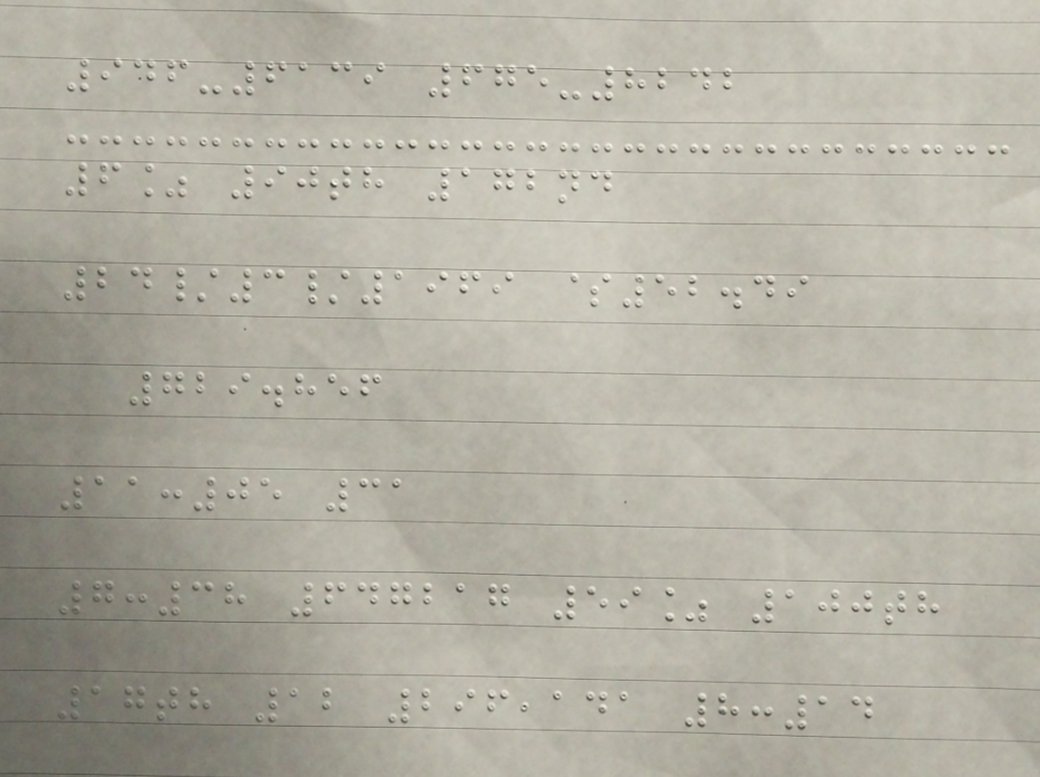946-6139 675-8242
6% 90th 172nd
24/3/1969 $52.49
729.856
11:05 31
7:38 647217 59% 100th
17th 12 296,141 8:14
